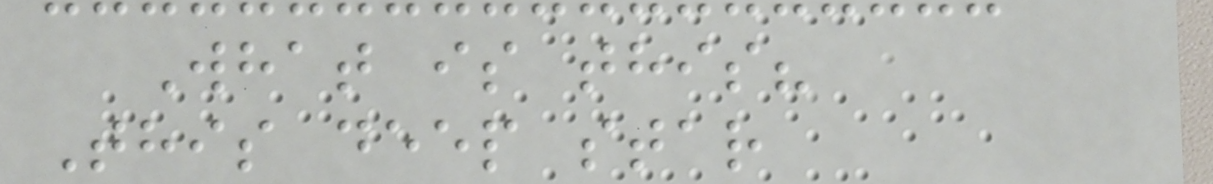What is this?
This deep star
